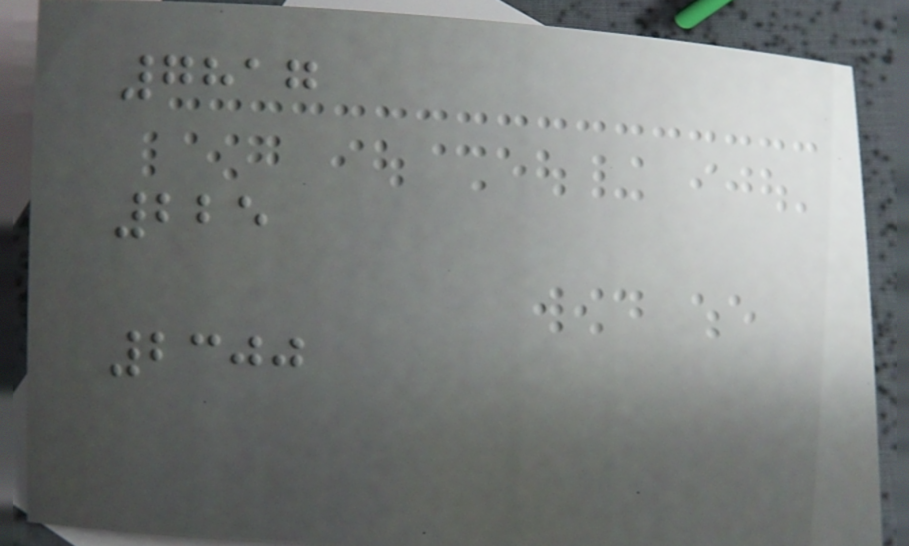7817
225
2300
